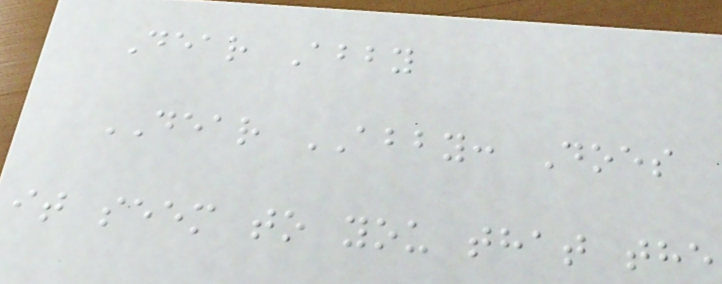Dear Abby
DEAR ABBY: Does
it seem to you that the
